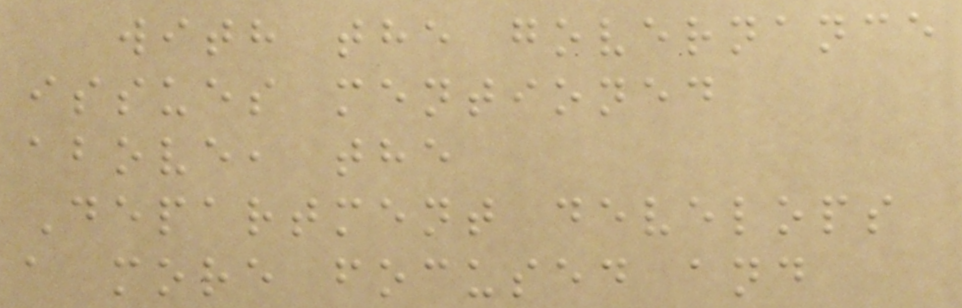with the governance
issues mentioned
above, the
Department develops
a more focused and
